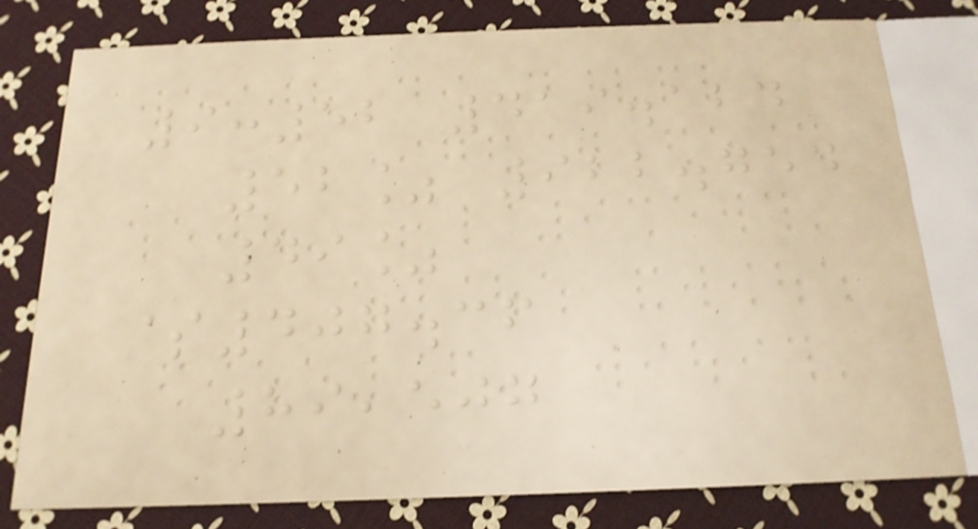9:52 419.124
52% 922.754
49%
$407.36
89,507
